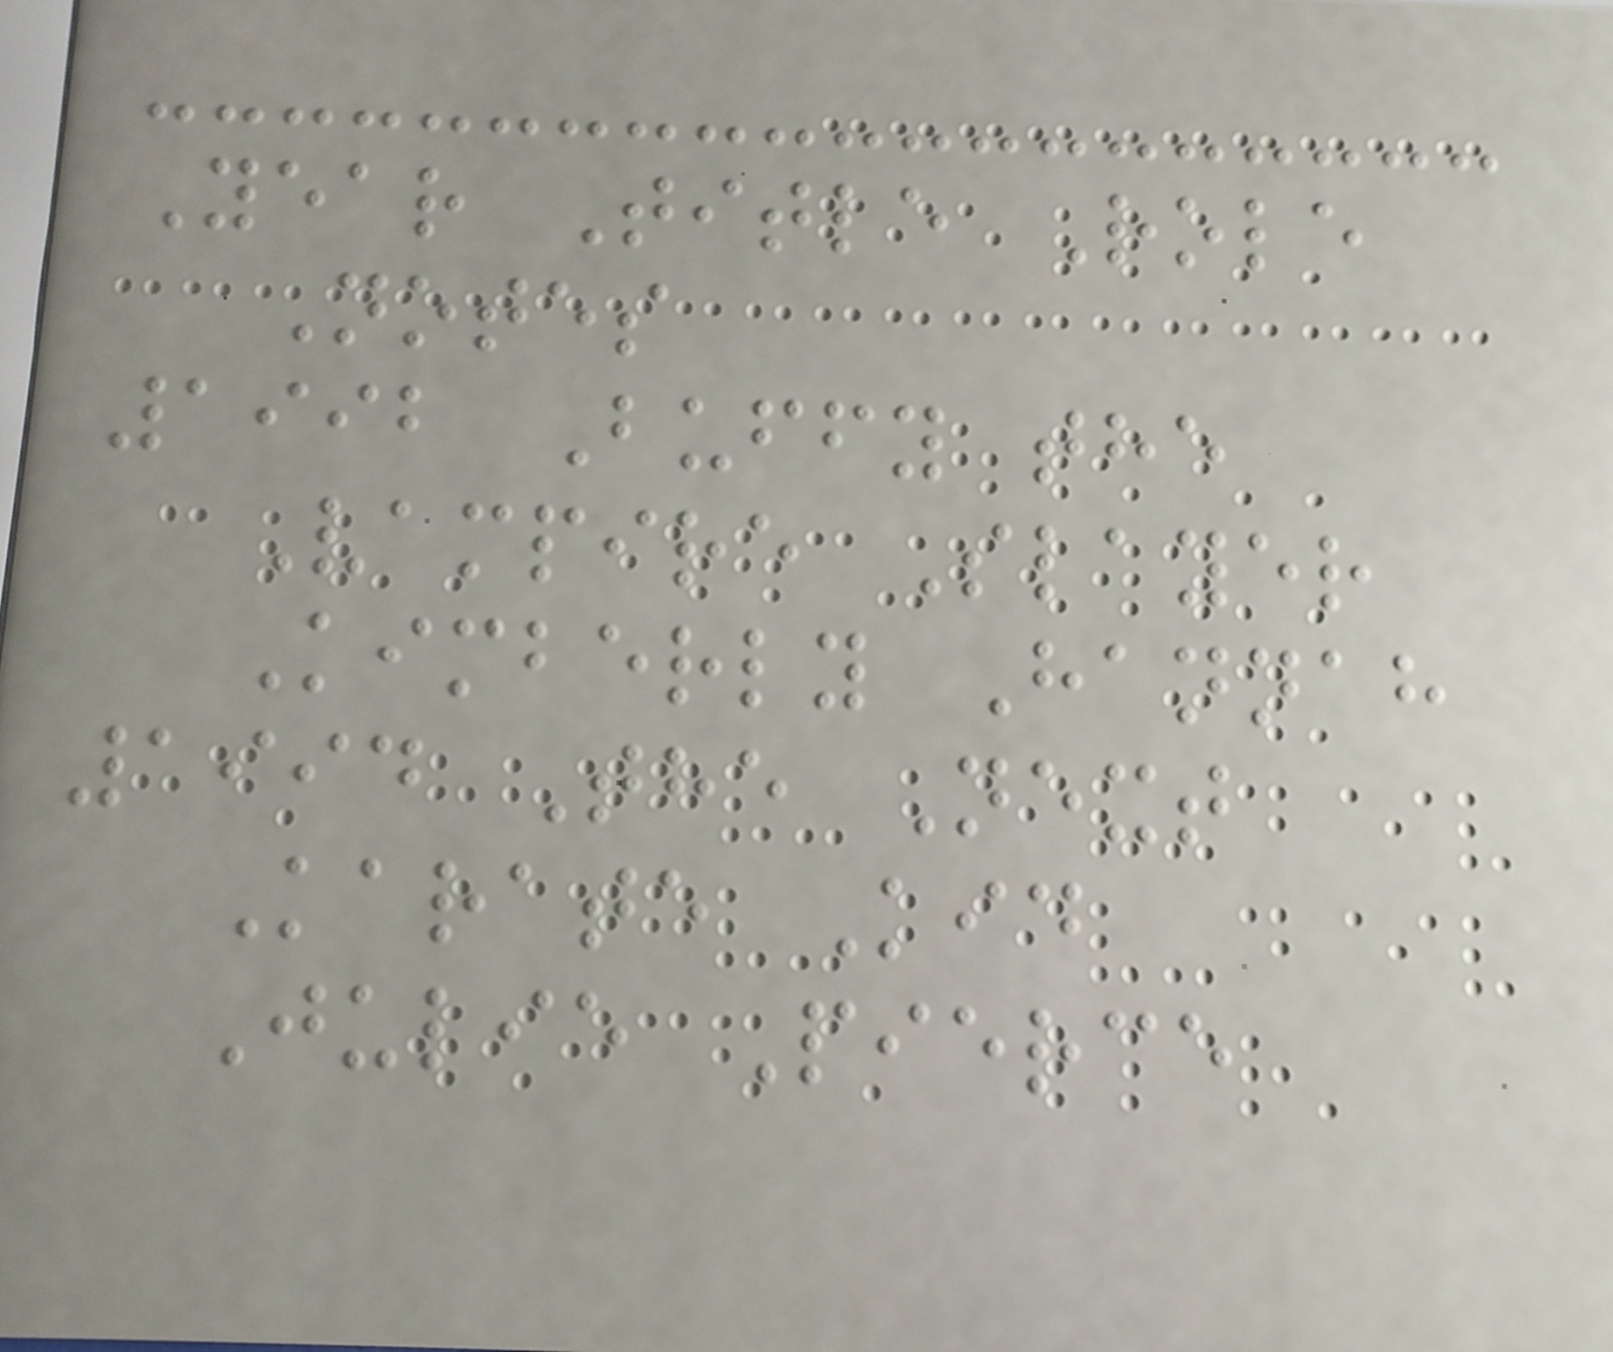Year Title Role
Notes
1992 Buffy the
Vampire Slayer
Kimberly Hannah
1994 The Next
Karate Kid
Julie Pierce
